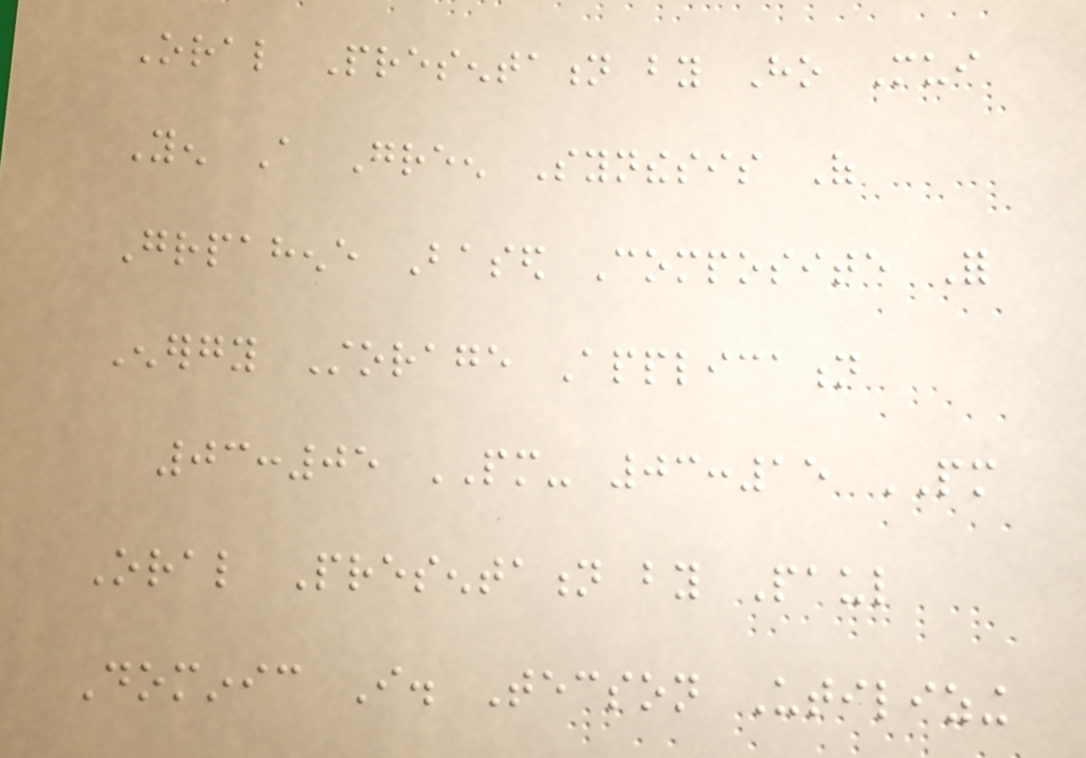Oral Presentation by Ho Mui
Yen A Green Synthesis Of
Grpahene Based Composite For
Energy Storage Application
03:05 PM- 03:15 PM
Oral Presentation by Paul
Dominic I. Tecson Utilizing
